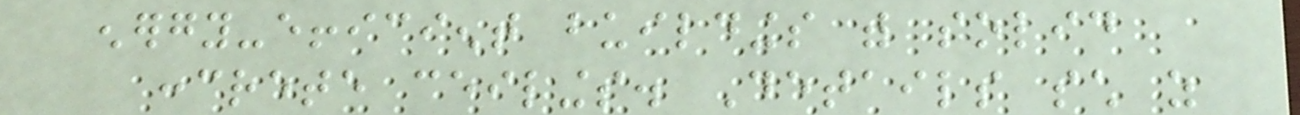energy-efficient buildings with solid
concrete ceilings. Details such as
